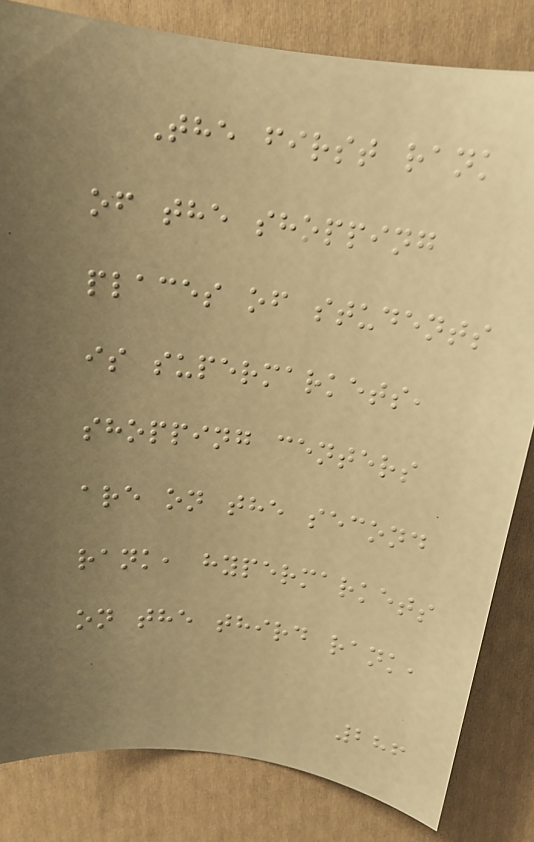The first rank
of the shopping
places of students
is supermarkets,
shopping centers
are on the second
rank, hypermarkets
on the third rank,
286
